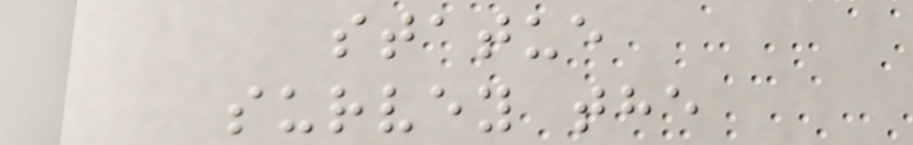statue
survey the
